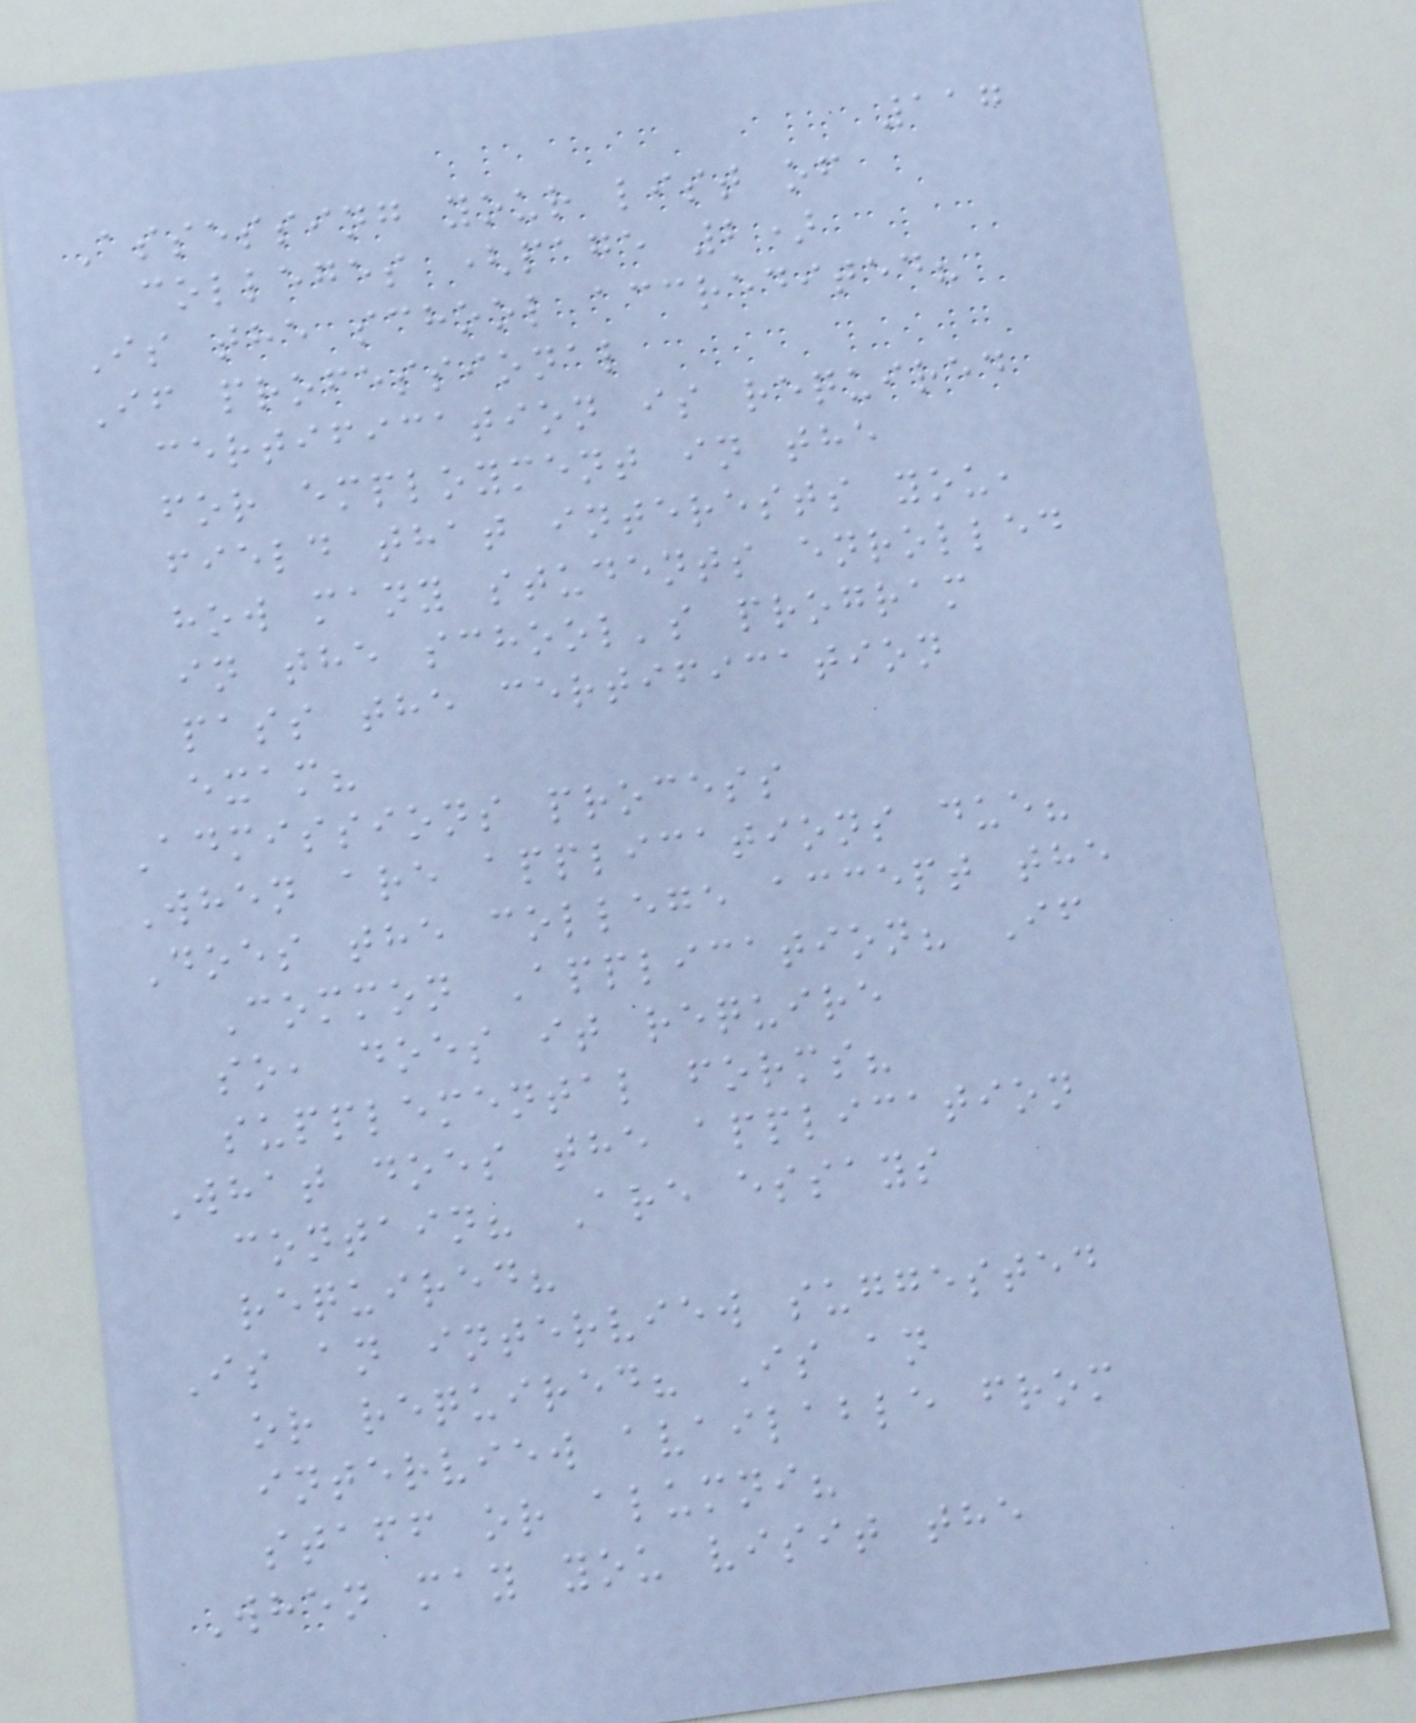117
Assessing your list of
colleges (page 2)
Is the school accredited?
If professional
certification is required
for employment in the
field that interests you,
how many students enrolled
in the school's program
pass the certification
exam?
Admissions process
When are applications due?
Does the college accept the
Common Application? If
so, does it require
supplemental forms?
What does the application
contain? Are essays
required?
Is an interview suggested
or required? Is an
interview available from
staff or alumni?
When may you visit the
